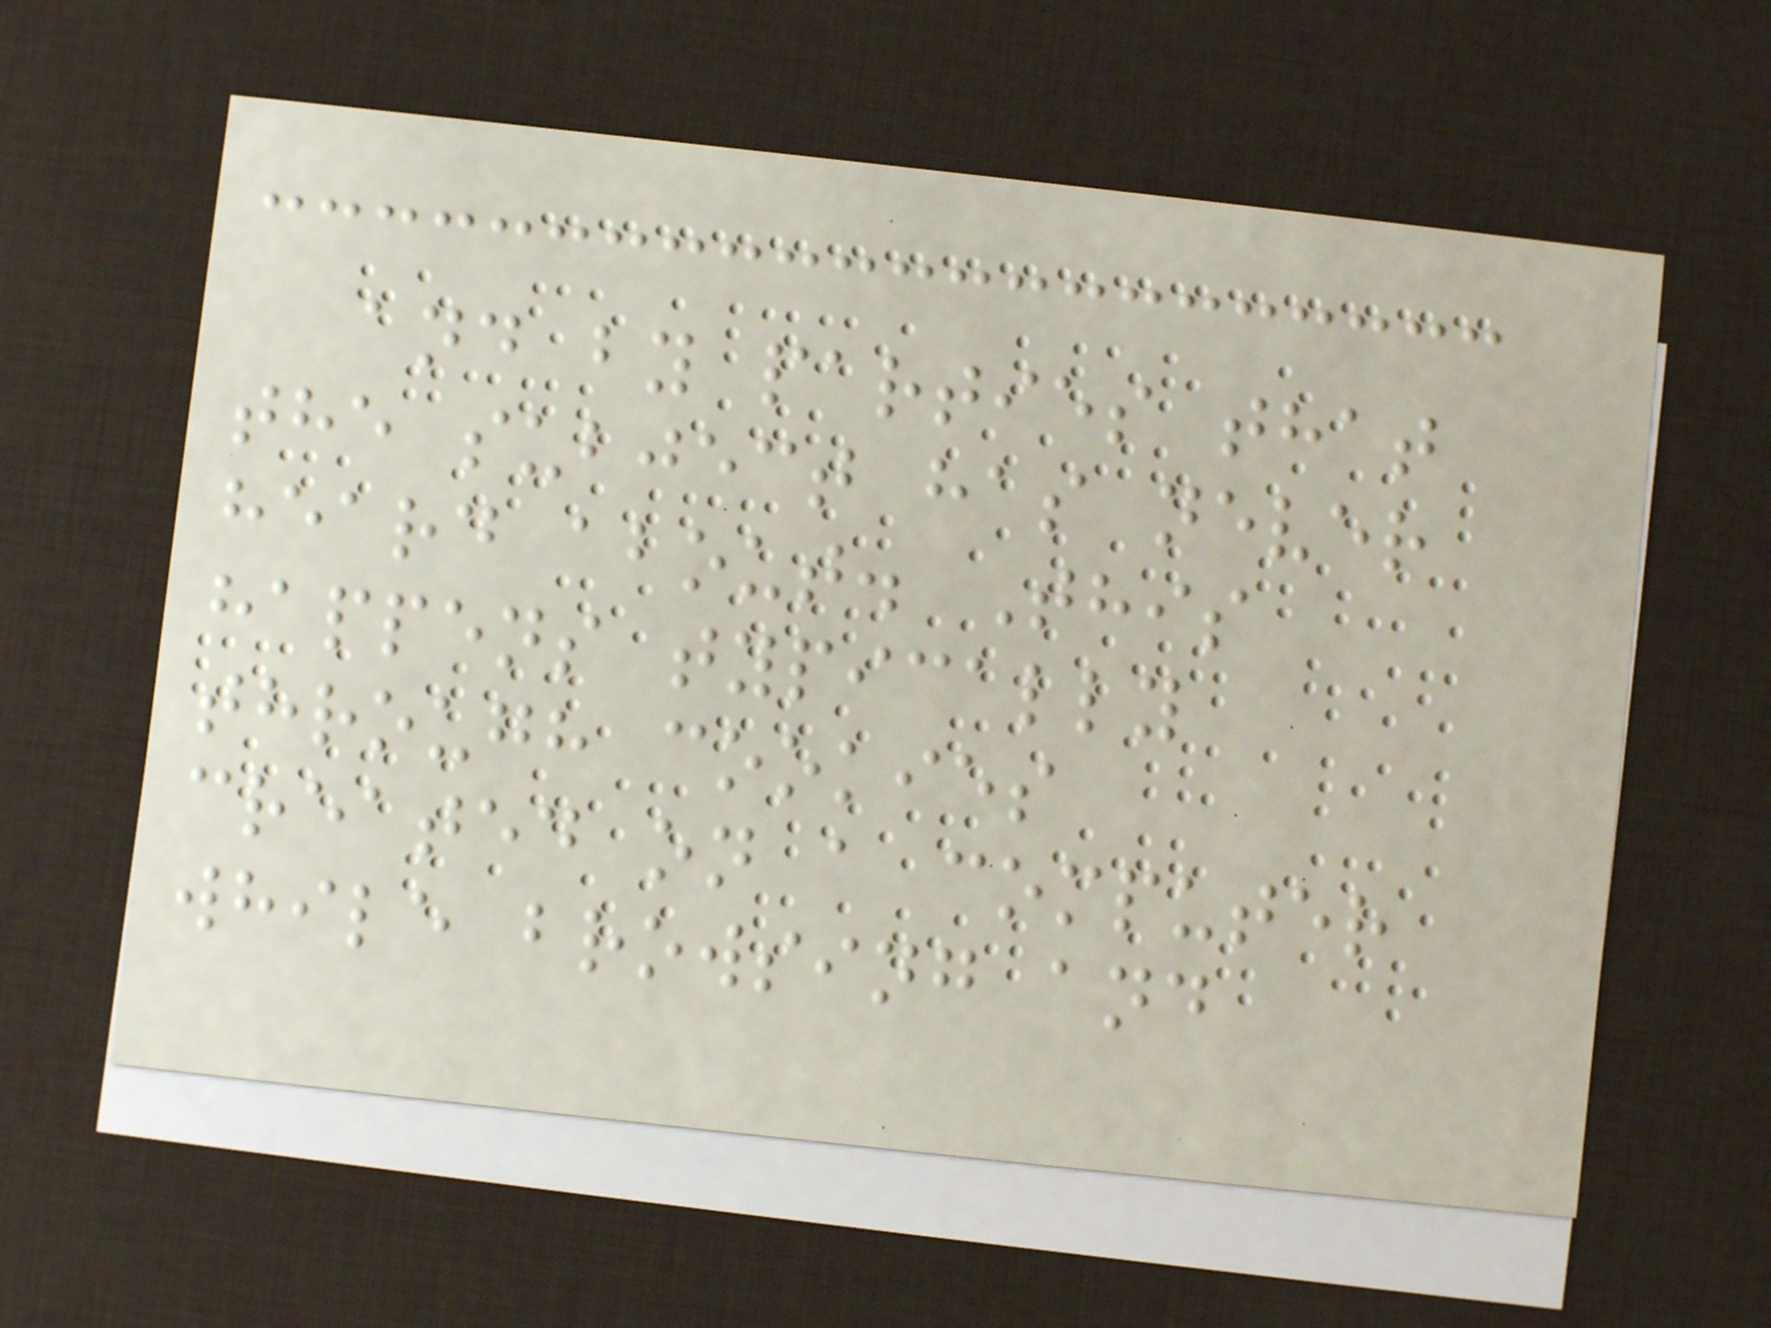and by parties that
the subject has never
heard about. This
happens typically
through cookies
created on a computer
while browsing and
